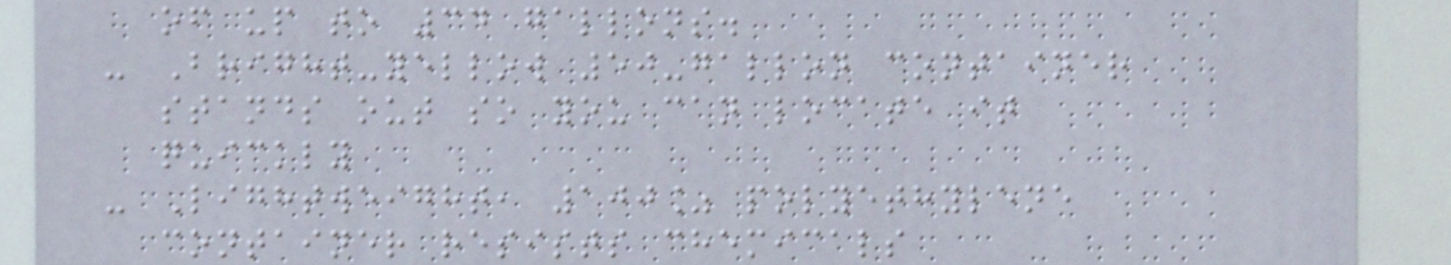of up to 34 gallons.
- Bright-yellow 50-gallon container
stands out so you can locate it
quickly
- Lightweight, 100% polyethylene
container resists chemicals
